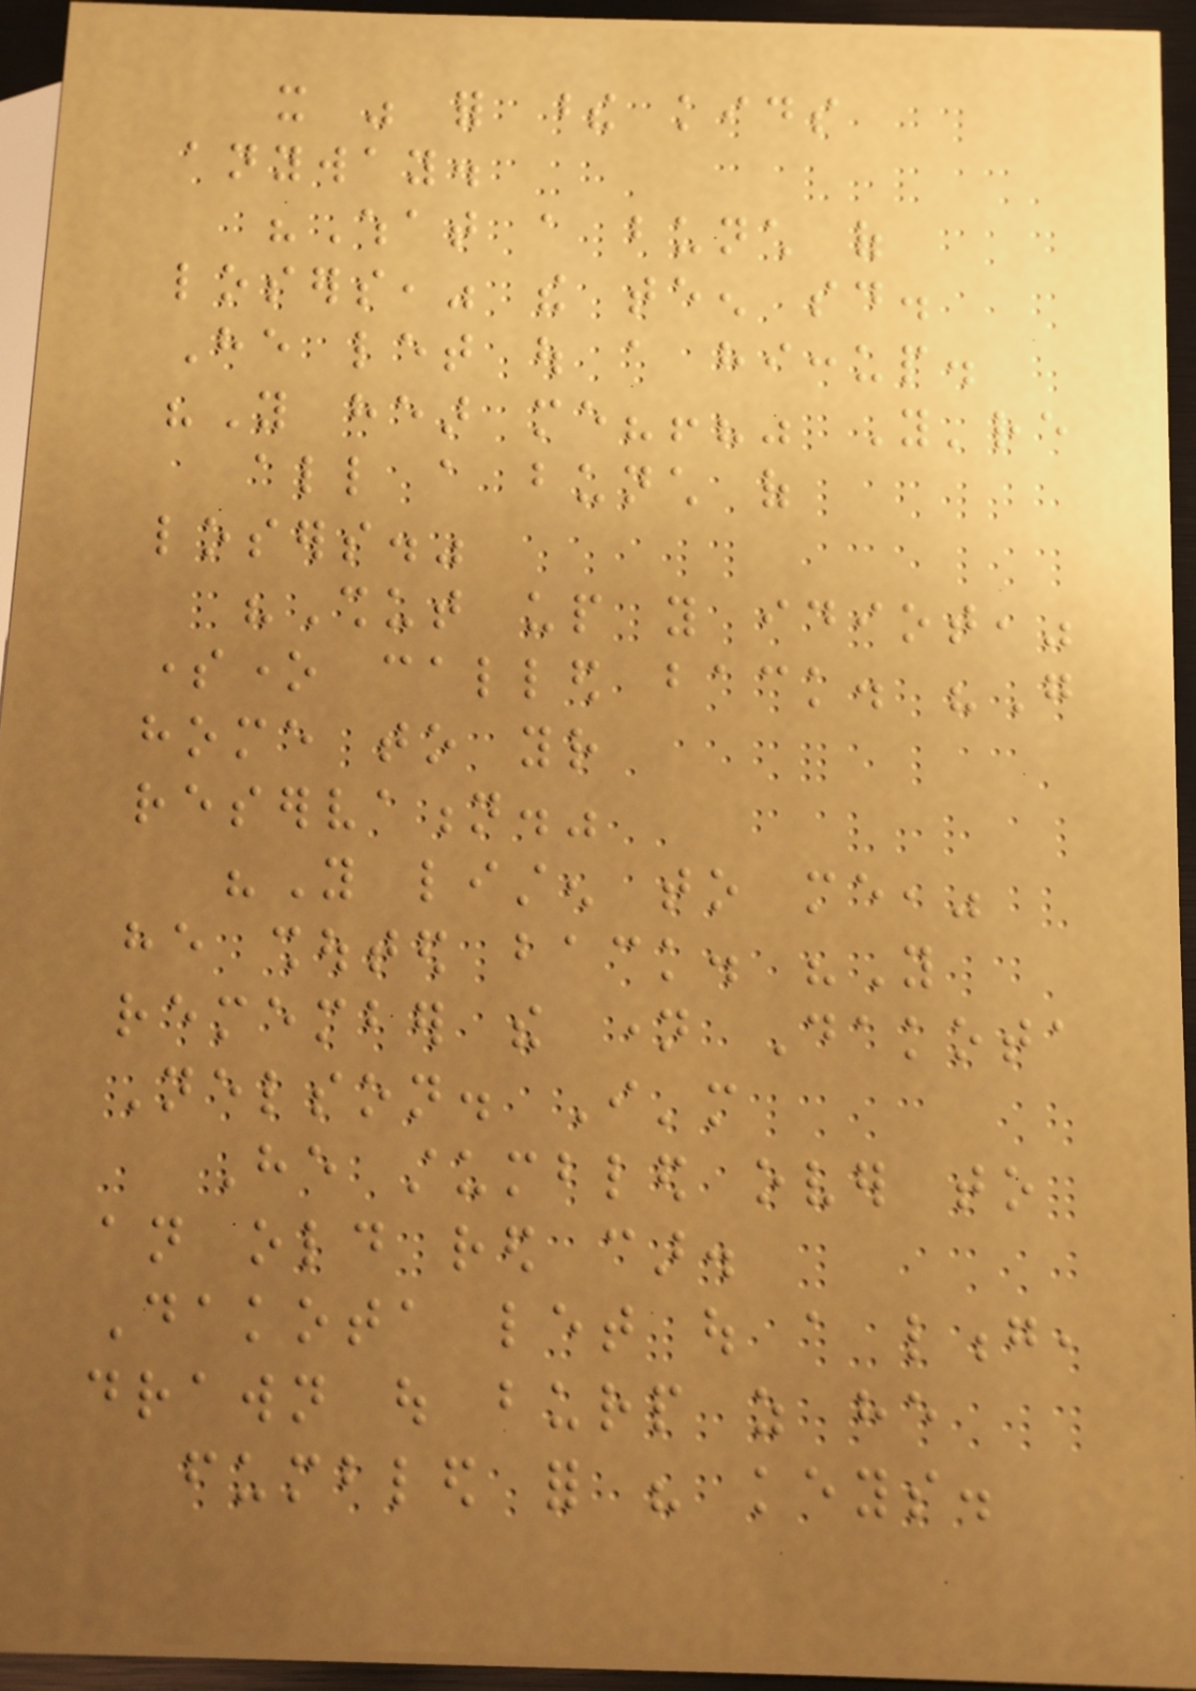it was for these kids
anyway.
"What a bunch of
losers," the teen said.
He let out a hiccup.
"You hear me?!?" You're
all a bunch of
losers."
"Shut up you idiot,"
someone called back. "Go
home to your
reservation."
"You listen to me,"
he shouted back. "You
remember the name Dakota
Nelson. I'm
He stumbled over to
an old red car.
Dakota let out a long,
drawn out burp as he
fumbled for his keys.
